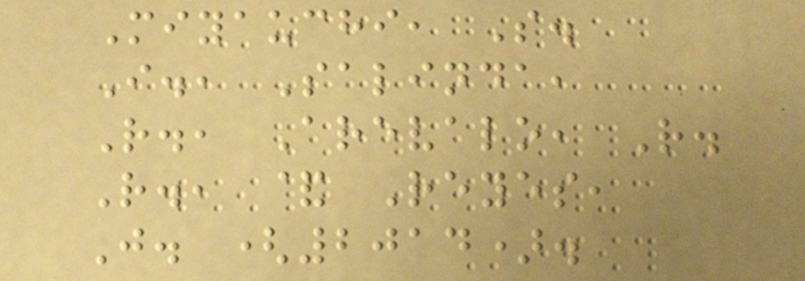Miyauchi, S.
I., Salinda,
R., Arevalo, R.
R., & Reyes,
J. (2014).
